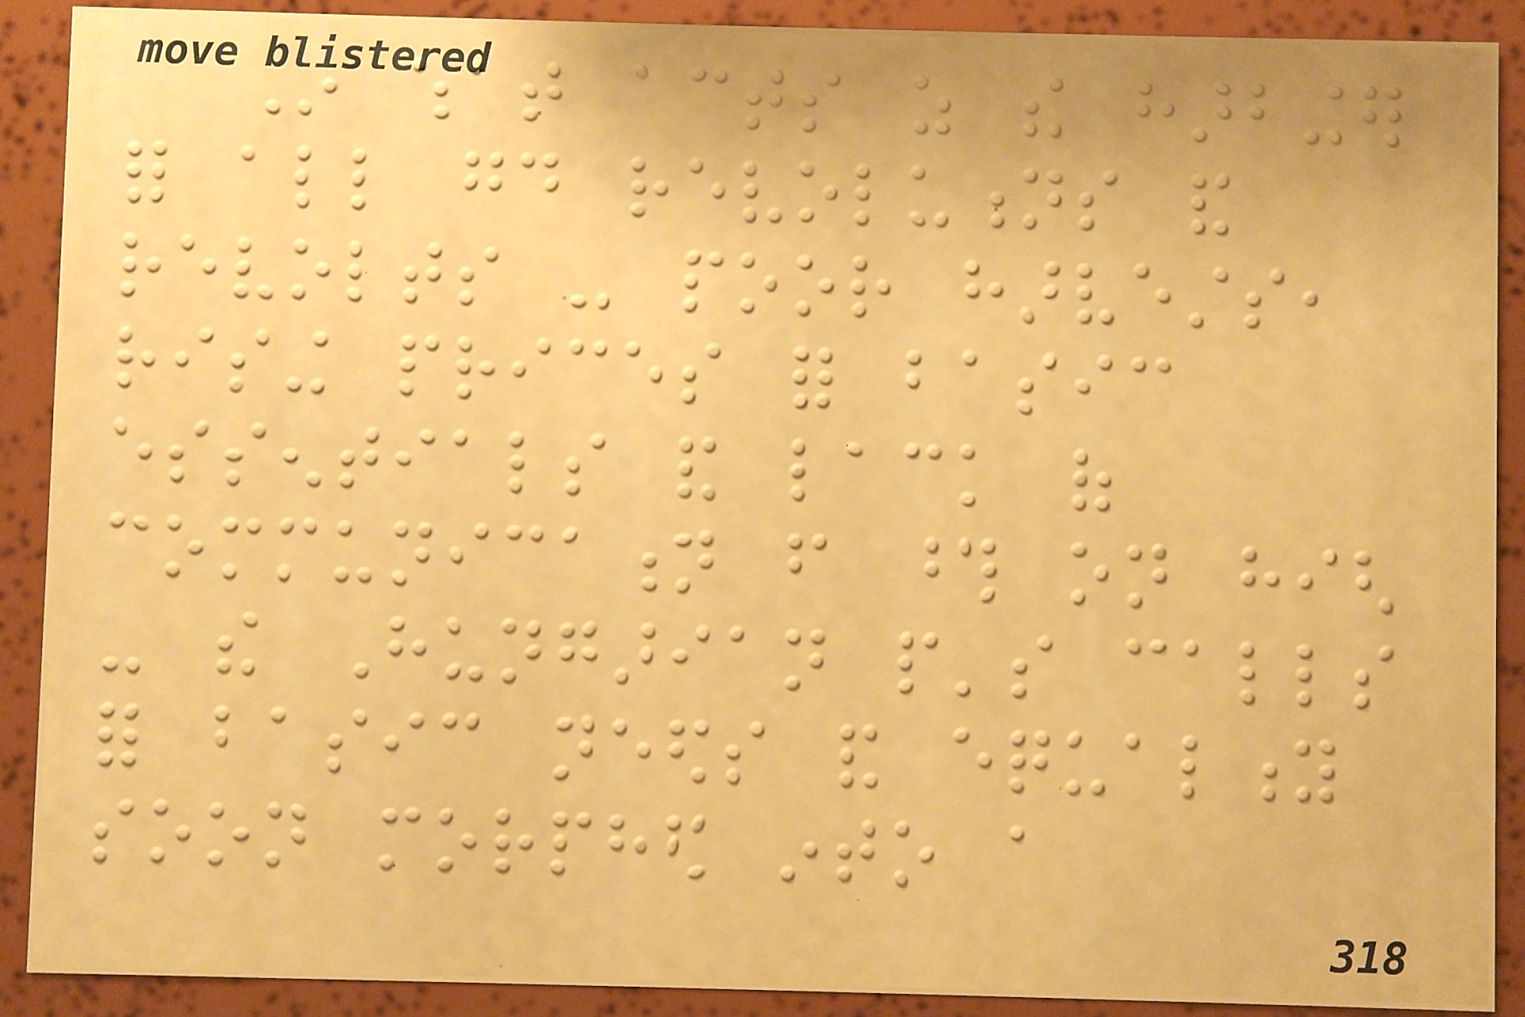In what acts as the harbinger
for all good revolutions and
revolts - poor harvests,
rising prices for basic
essentials and lack of
communication from those on high
- the Hungarian people's calls
for basic needs and equality
soon morphed into a
